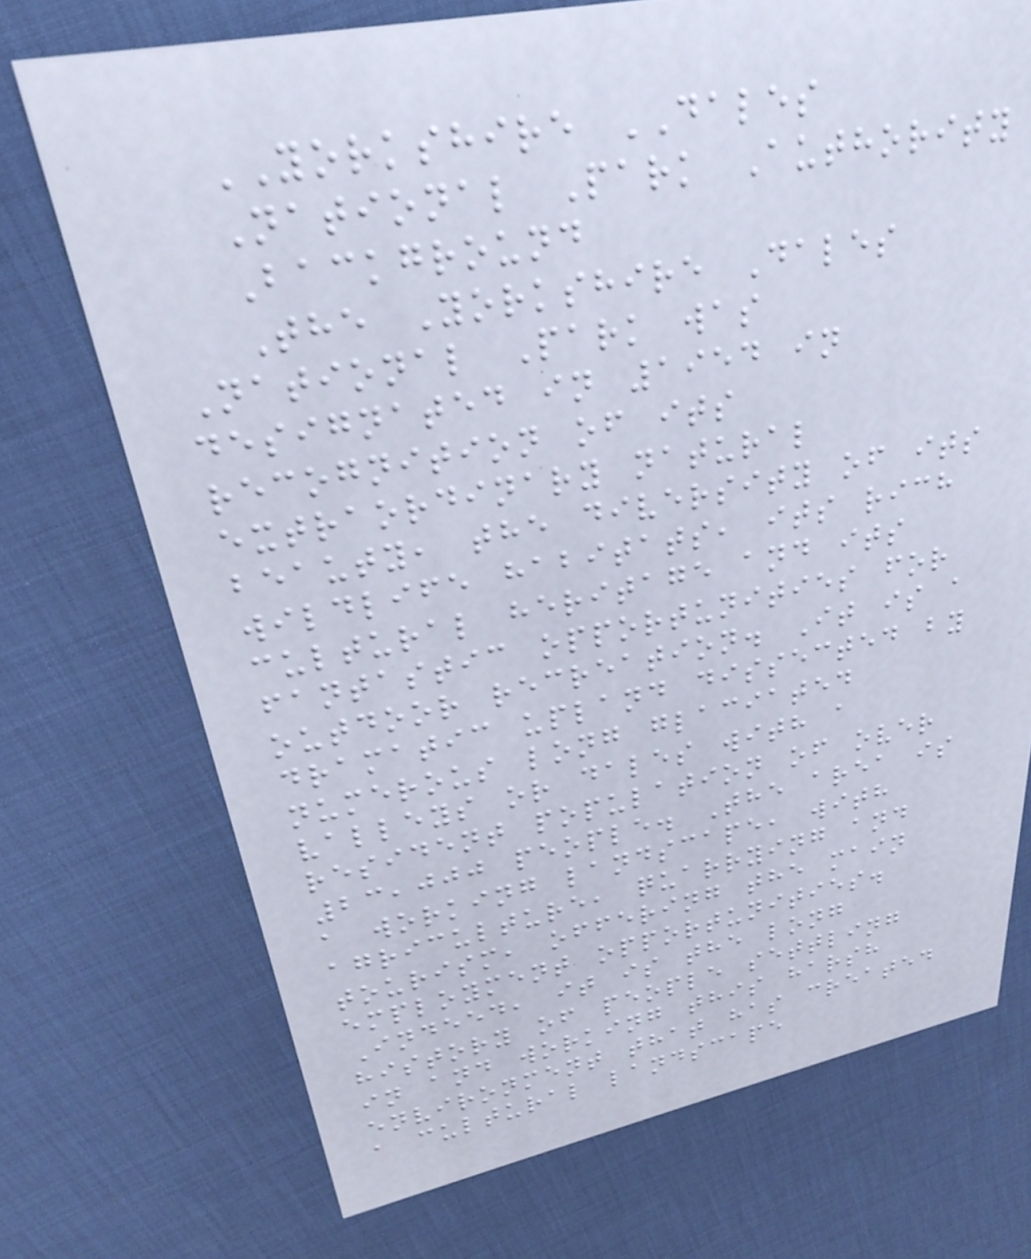YORKSHIRE DALES
National Park Authority
Background
The Yorkshire Dales
National Park was
designated in 1954 in
recognition of its
extraordinary natural
beauty, the diversity of its
wildlife habitats, its rich
cultural heritage and its
fantastic opportunities for
outdoor recreation. It is a
dramatic upland dissected by
numerous long glaciated
valleys or dales with a
resident population of over
23,000 people. The area is
a working landscape, with
agriculture, quarrying and
tourism, offering the main
employment opportunities.
Indeed, it is the long
history of people settling
in and working this harsh
environment that has created
a cultural landscape
